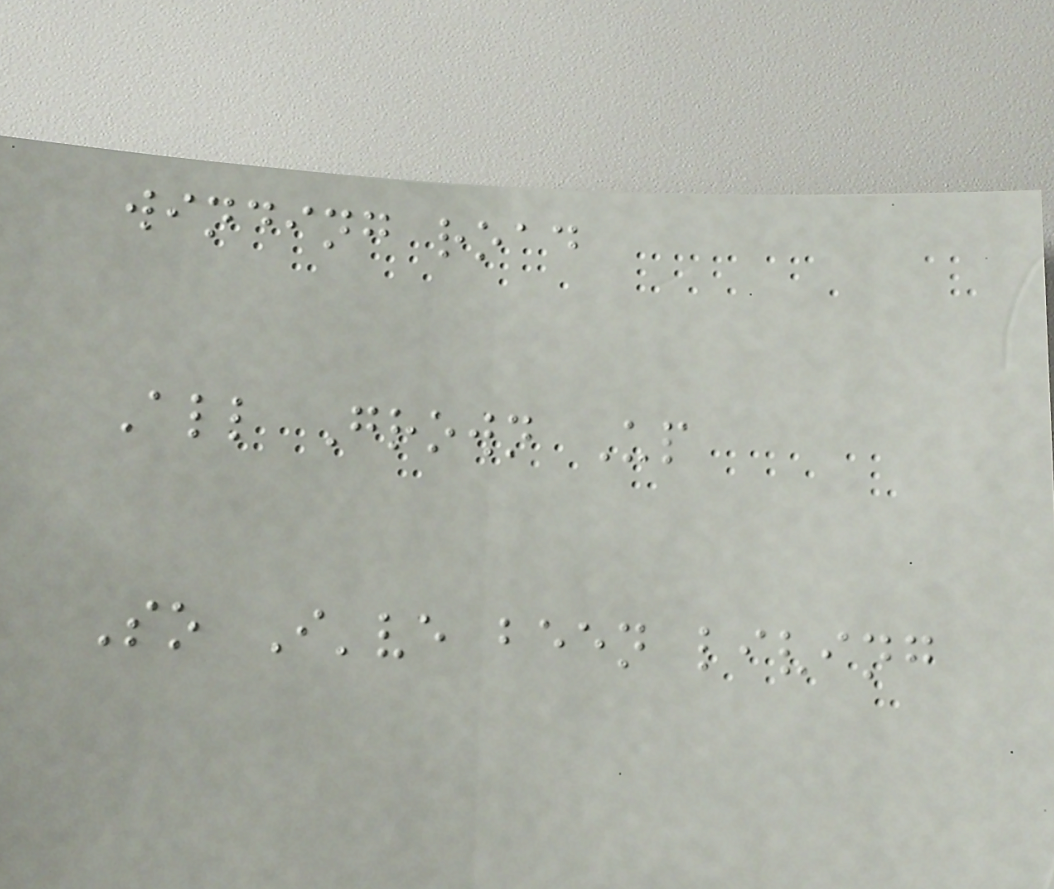winding road
All Grown Up
So I've been living
